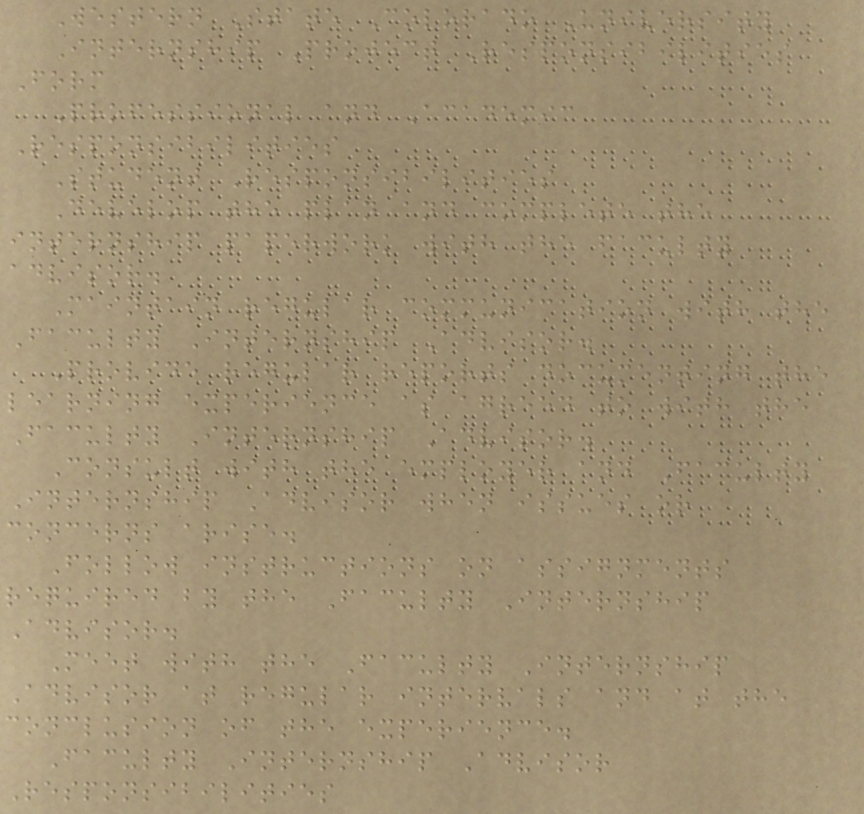Western State Colorado University
Internship Project Responsibilities
Form
Professional and Academic
Responsibilities
Student Responsibilities
Develop the plan and complete the
internship paperwork with the faculty
advisor.
Maintain regular communication with the
Faculty Internship Advisor.
Provide regular reports documenting the
learning experience as agreed to with the
Faculty Internship Advisor.
Consult with the employer and Faculty
Internship Advisor when issues or
concerns arise.
Follow instructions on assignments
required by the Faculty Internship
Advisor.
Meet with the Faculty Internship
Advisor at regular intervals and at the
conclusion of the experience.
Faculty Internship Advisor
Responsibilities
